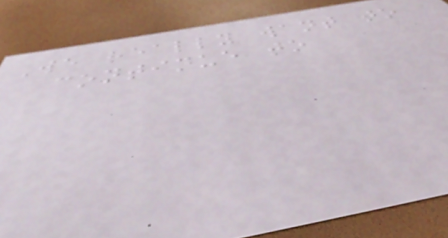We really want to
continue to
